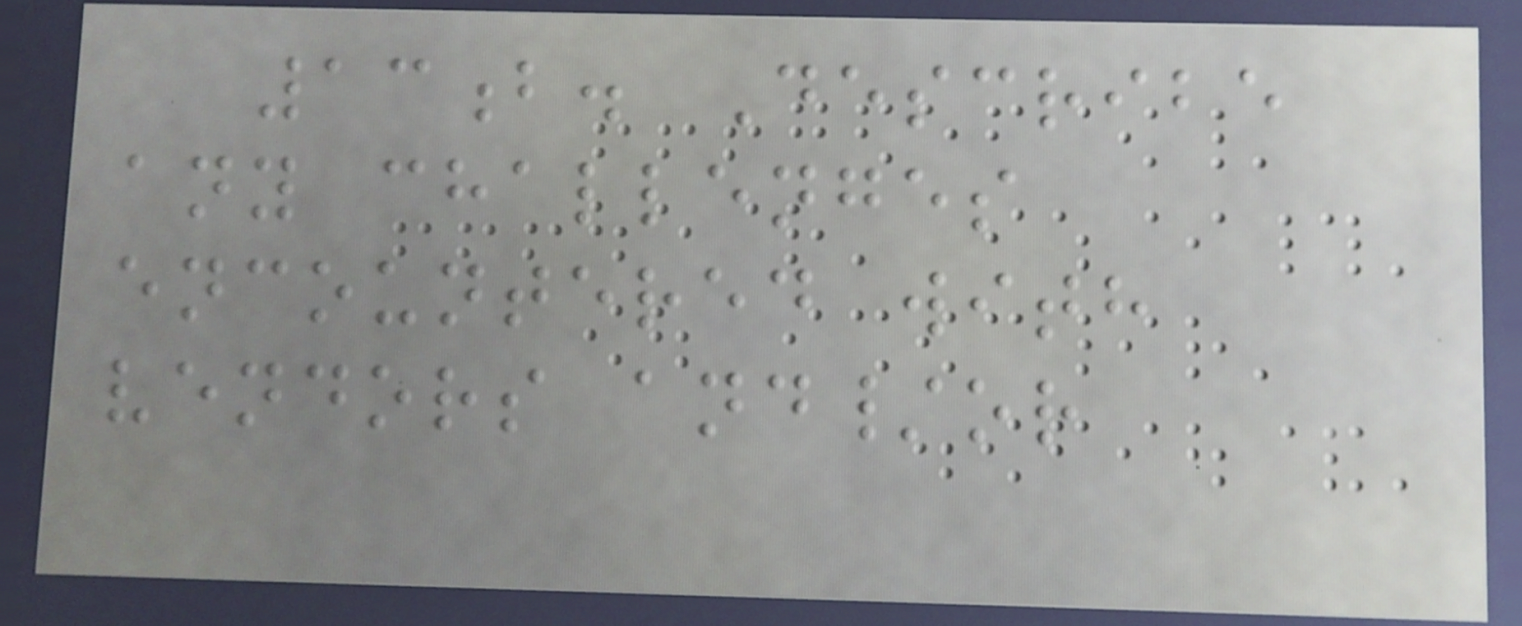13b. Describe
any challenges
encountered with
vendors and/or
